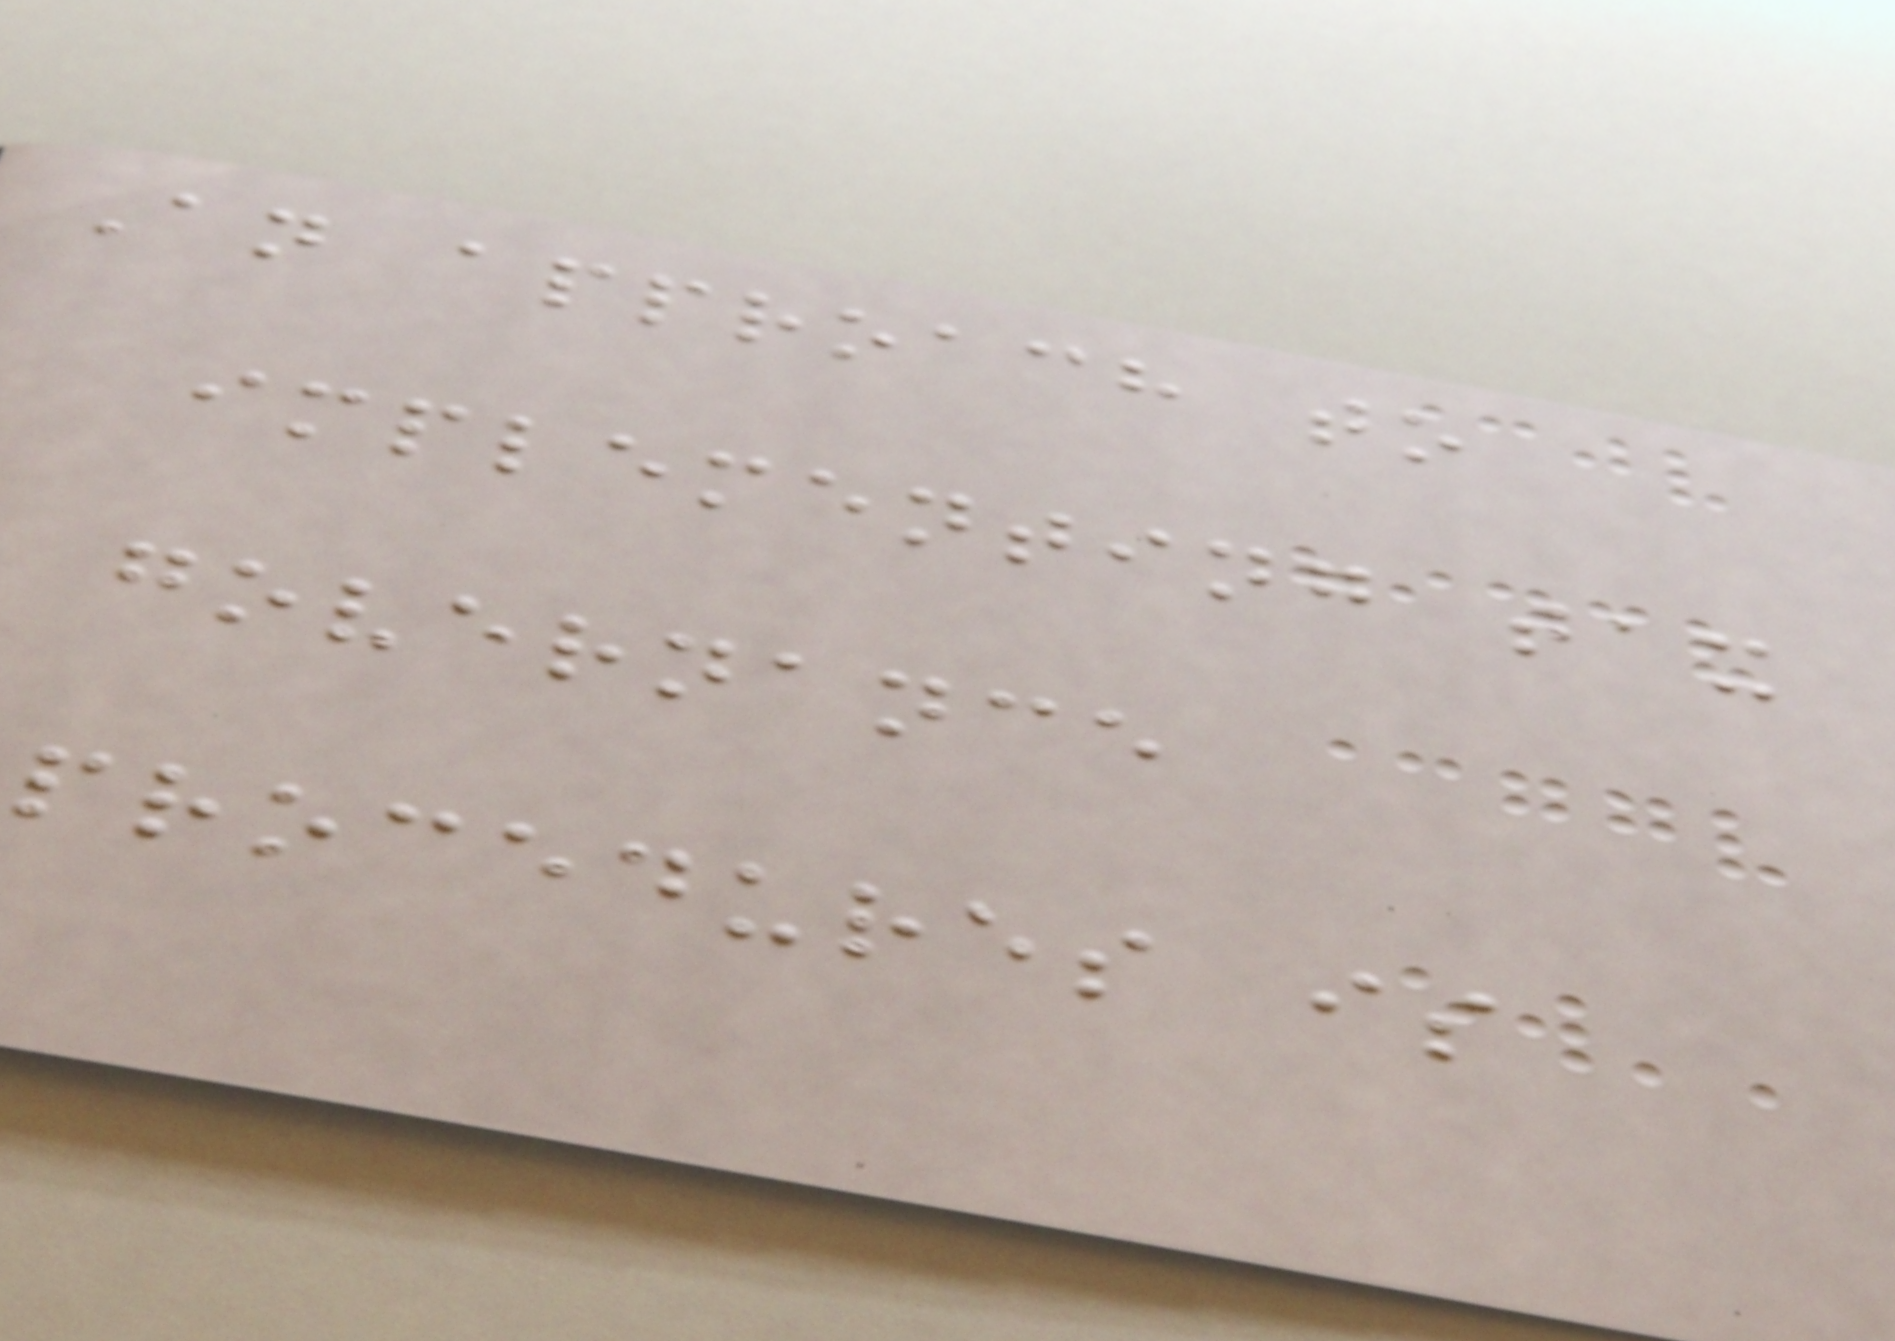An approach to
implementing tax
governance
procedures is
